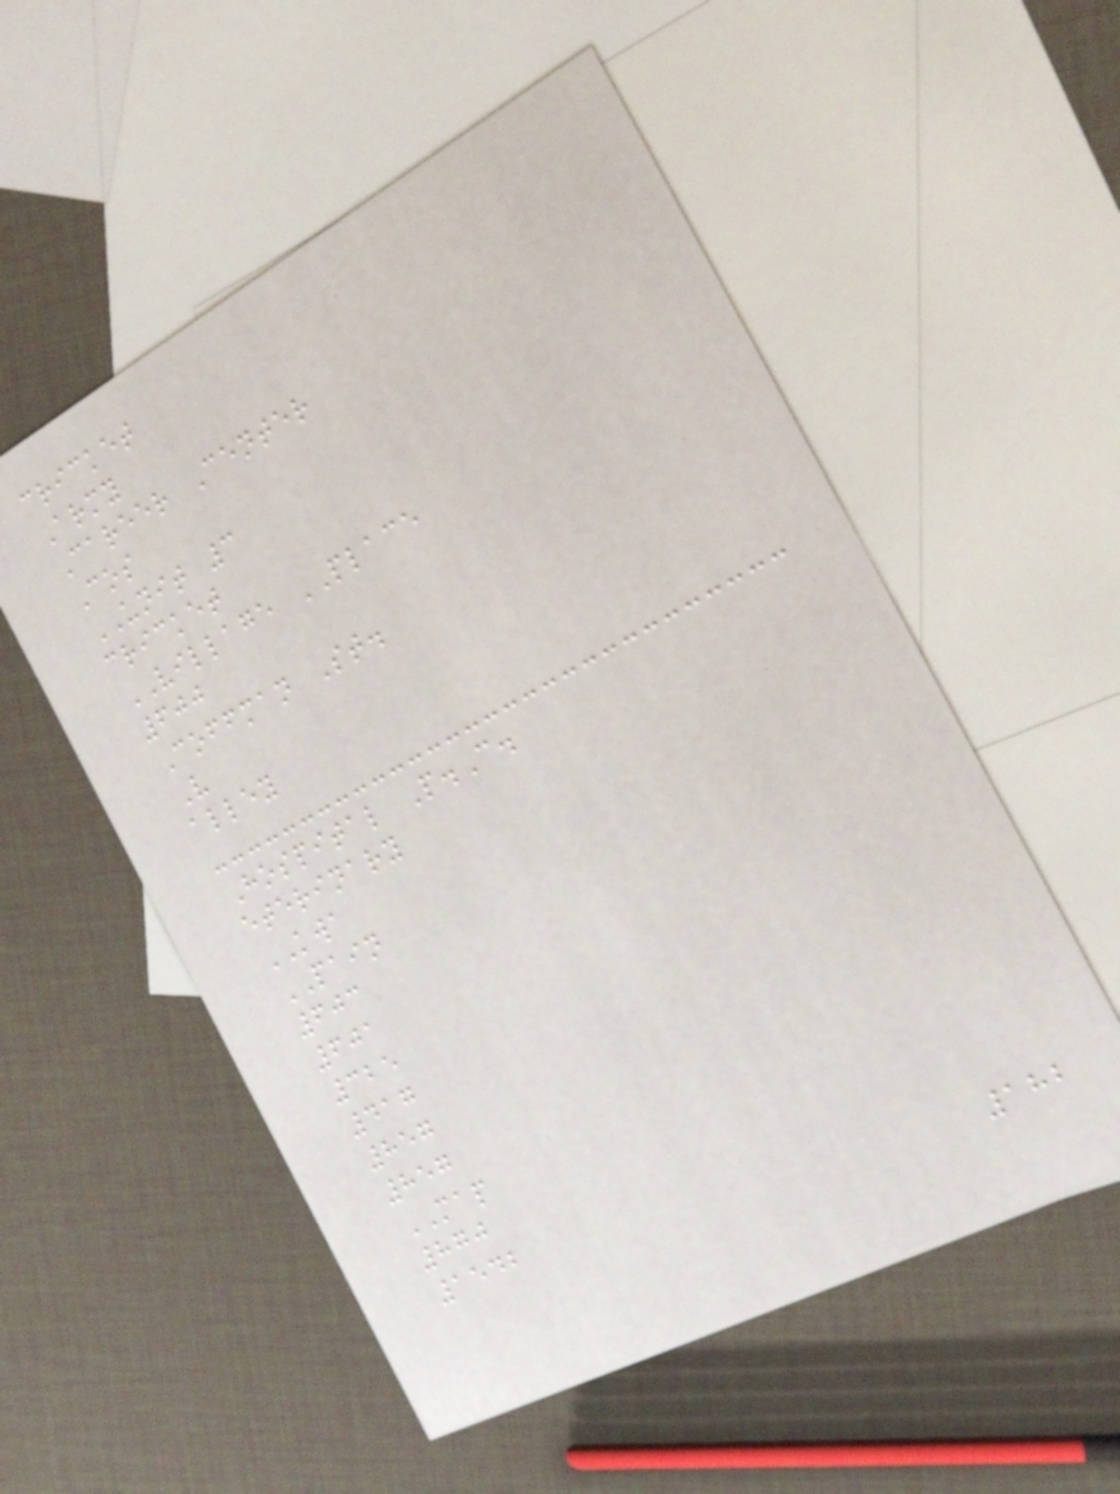cricket
Army
Career Center
Cos
UNIT 3
cricket
VILLAGE PLACE
600
Coffman St.
V
alley
Hospital P.C.
eterinary
KWA
PAIN
603
601
325
417
857
857
MAP
870
1542
182
